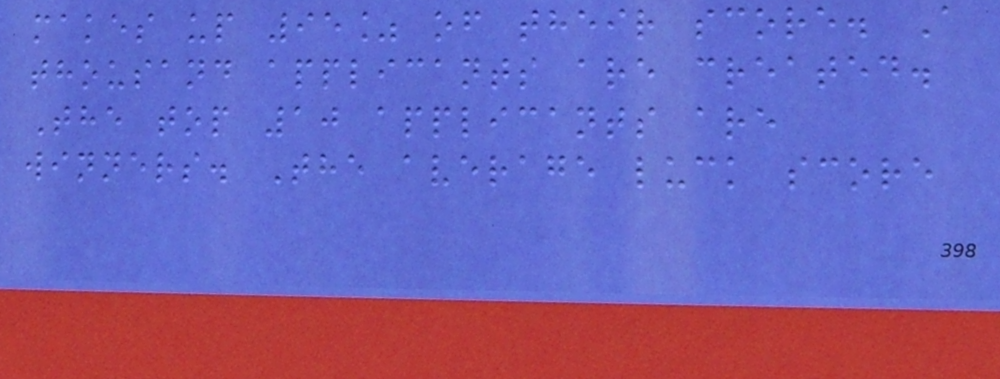makes up 95% of their score. A
thousand applicants are created.
The top 10 applicants are
winners. The average luck score
